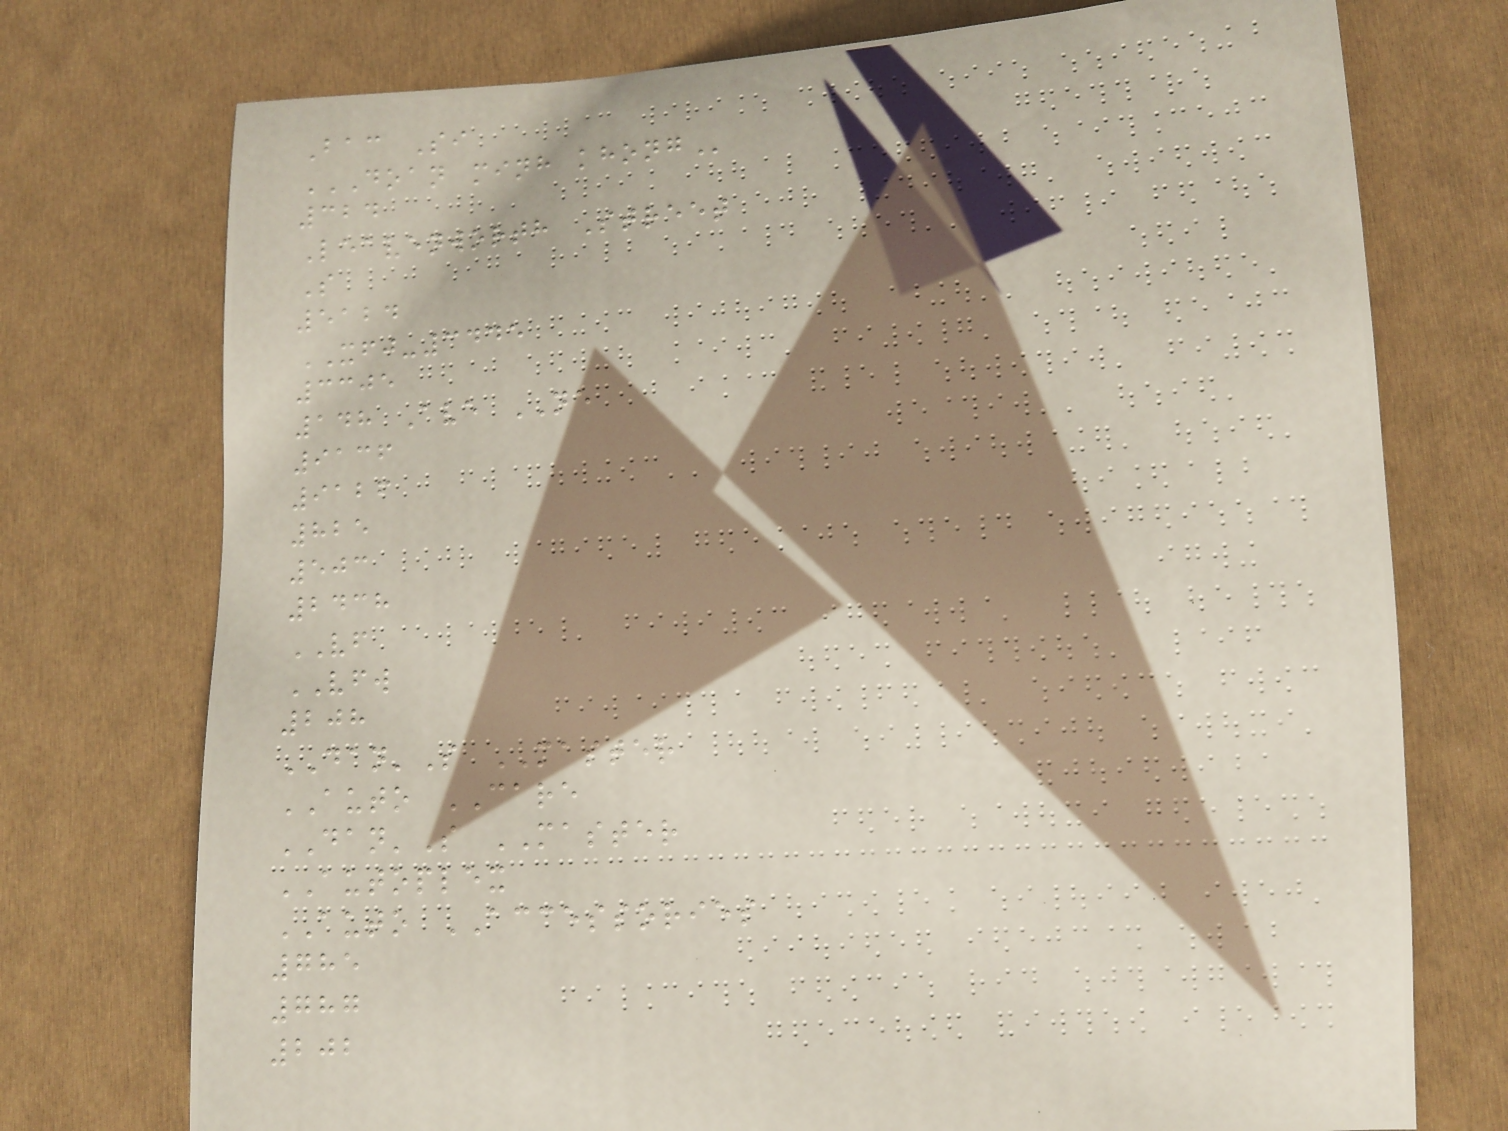Bac Si
DOAN MINH KHONG
324
Leavenworth Street
S
5124
XFJ-3445
3305
148 Ave NE
9136
9126
825
503
2438
VF
VFW
208
DAN'S MASTER
AUTO CARE
DAN'S MASTER
AUTOPLEX
AUTO ACCESSORIES
785
787
202
